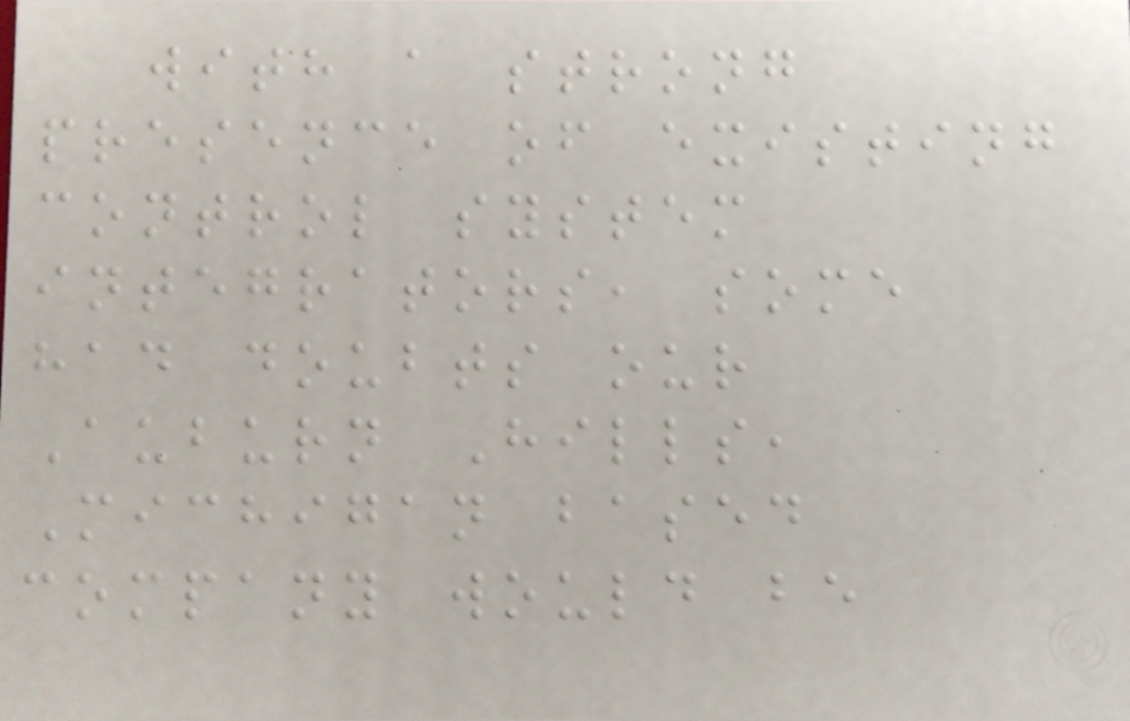with a strong
presence of existing
control system
integrators, some
had doubts our
Auburn Hills,
Michigan based
company would be
